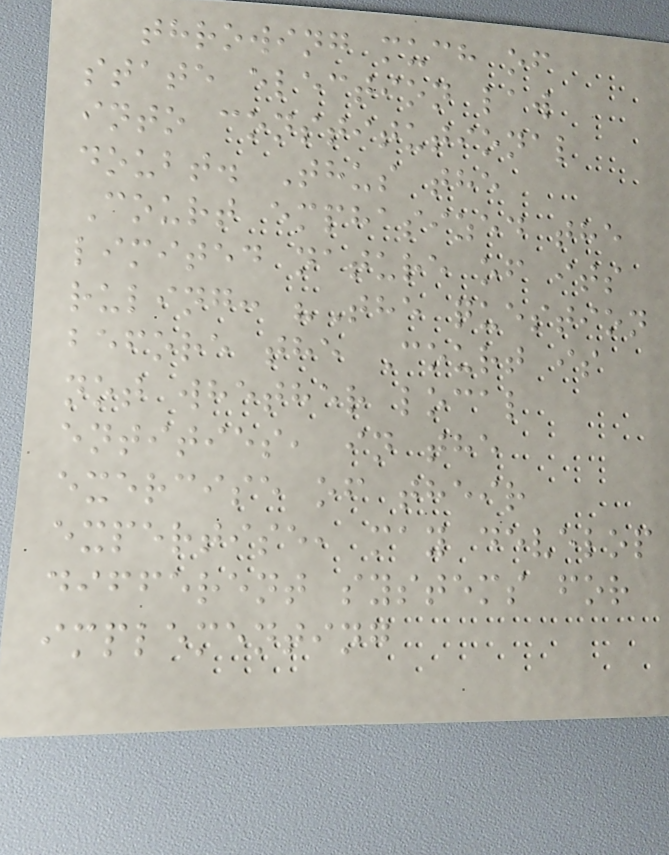throwing much of
state election law
into constitutional
doubt. Thus the
Court emphasized the
limited nature of its
ruling: "The question
before the Court is
not whether local
entities, in the
exercise of their
expertise, may develop
different systems for
implementing
